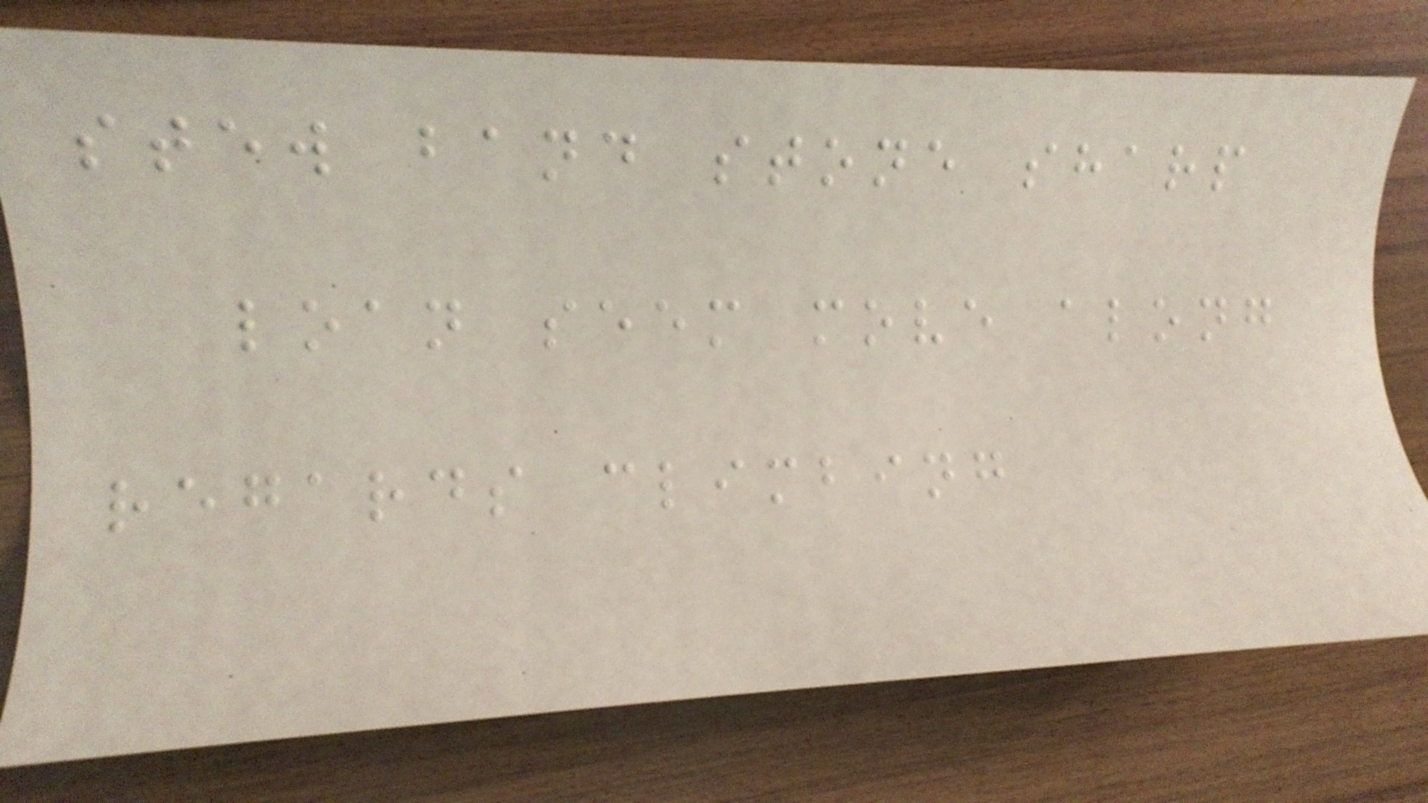stew band stone sharp
loan seem move along
regards climbing
